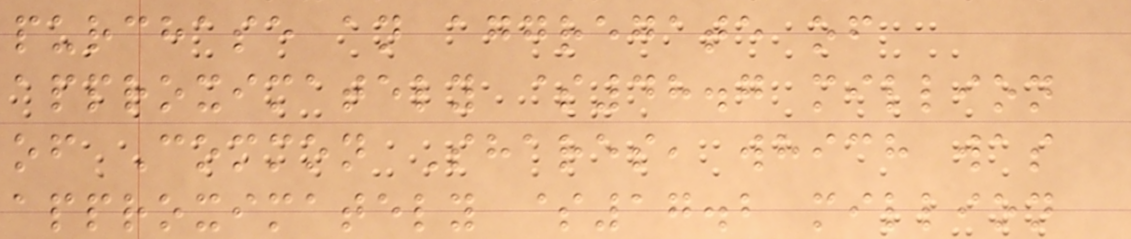purchase an aggregate of
approximately $48.7 million
of Common Shares, which was
approximately $17.2 million
